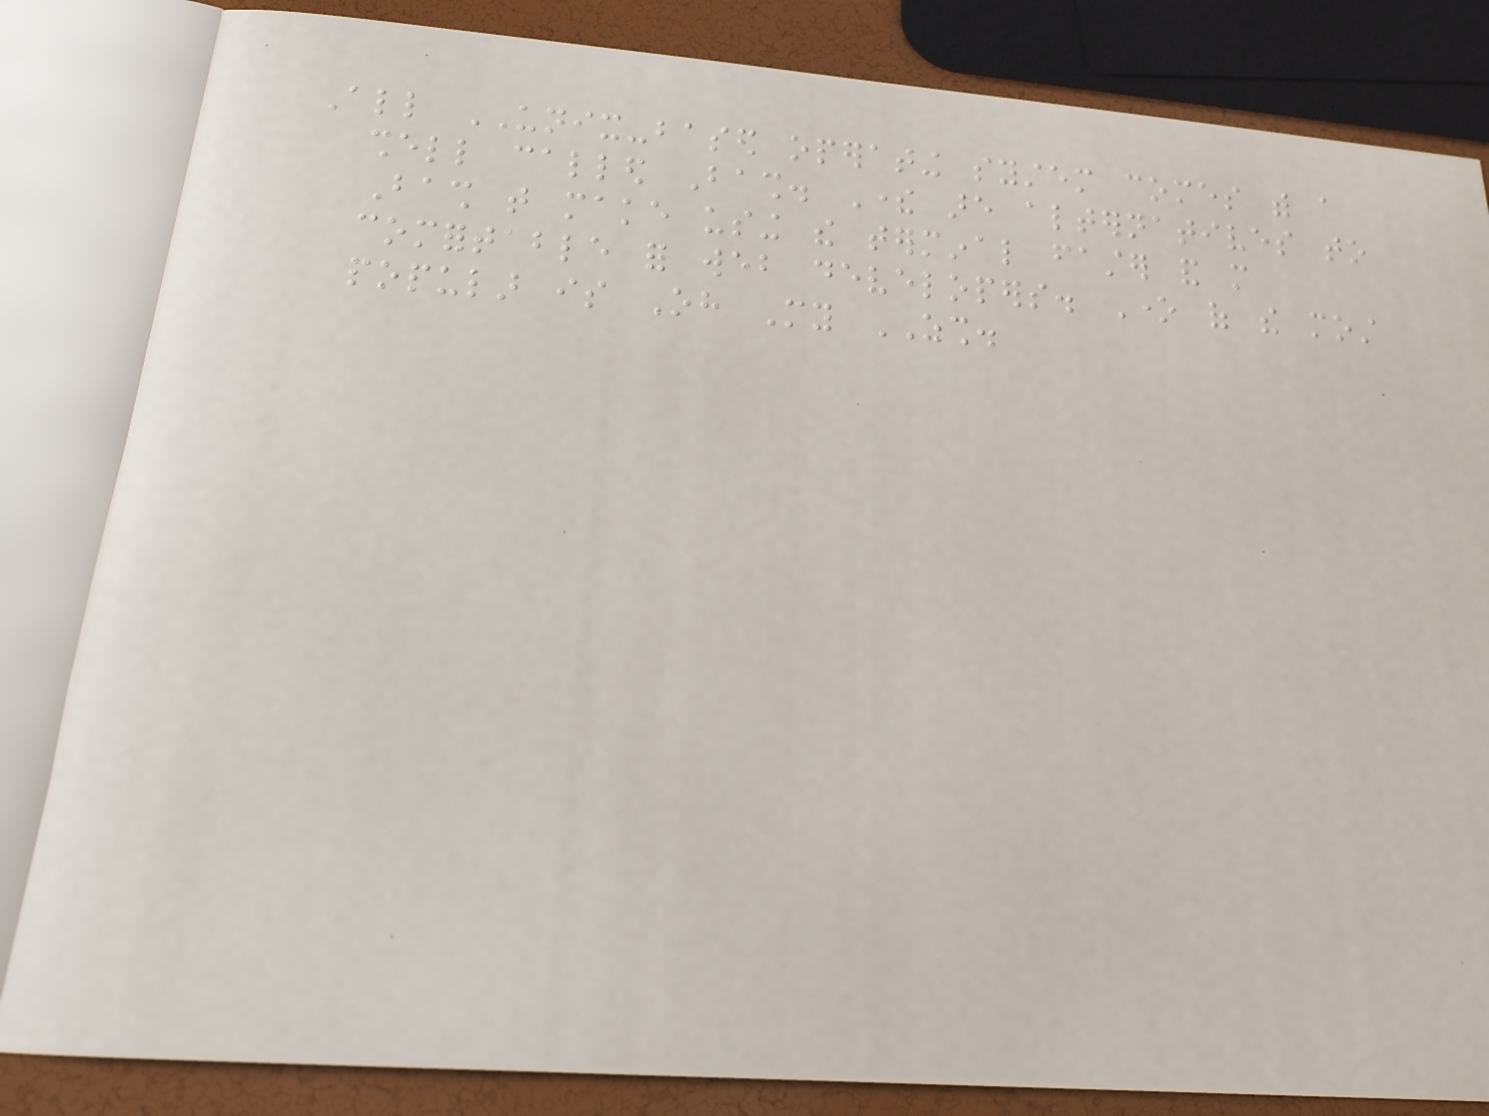All UNIX-based operating system comes with a
shell called Bash. There are alternatives to
Bash that make using the terminal faster and more
comfortable for web developers. One of the most
popular is Oh My ZSH.
